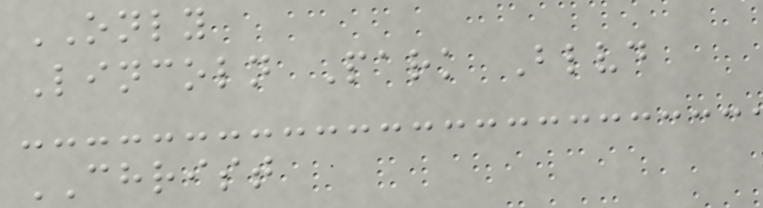ONLY
Lincoln Park Blvd
CHRIST
